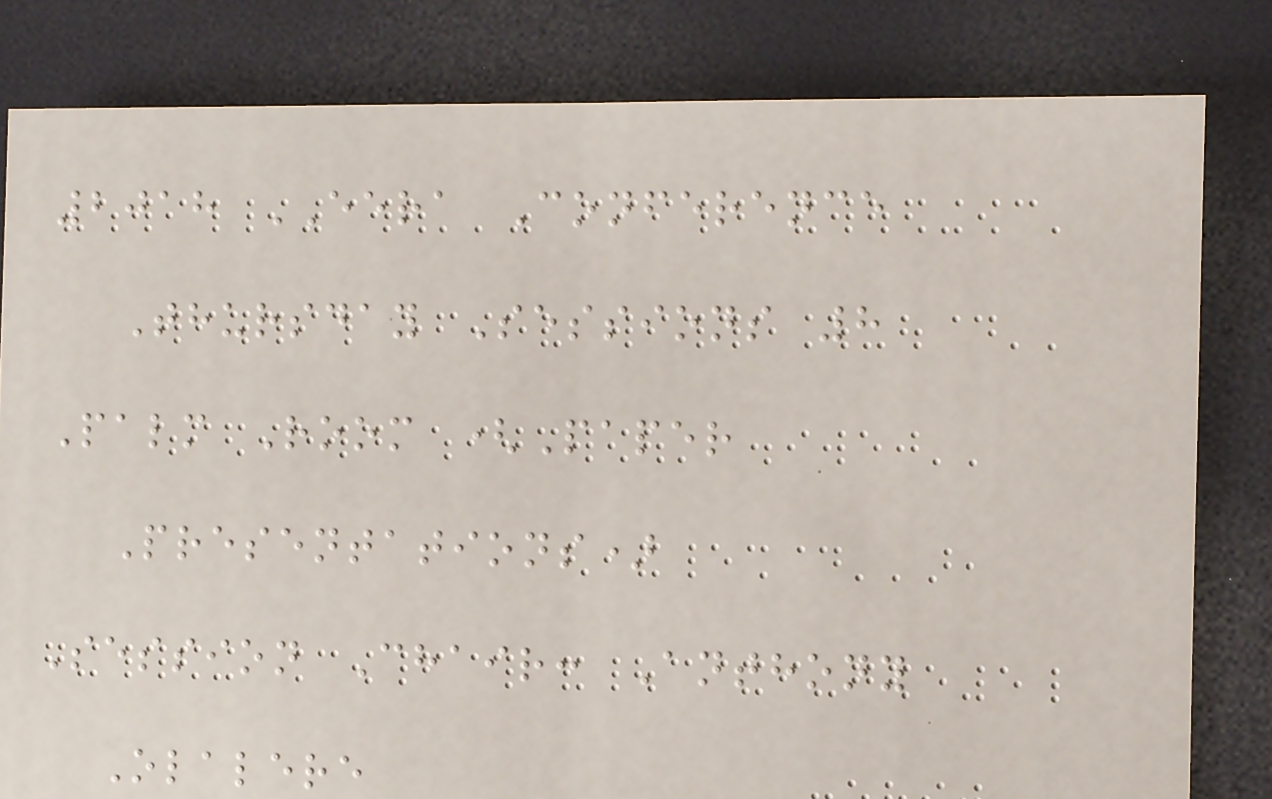2018 EERA Conference
Thursday Sessions 8
Palm Room (Paper
Presentations)
Session Chair: Anthony
Olalere
